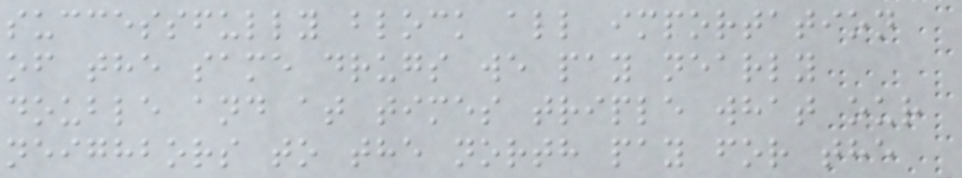successfully block all importation
of the same drugs we pay nearly
double and at times triple what our
neighbors to the north pay for the
